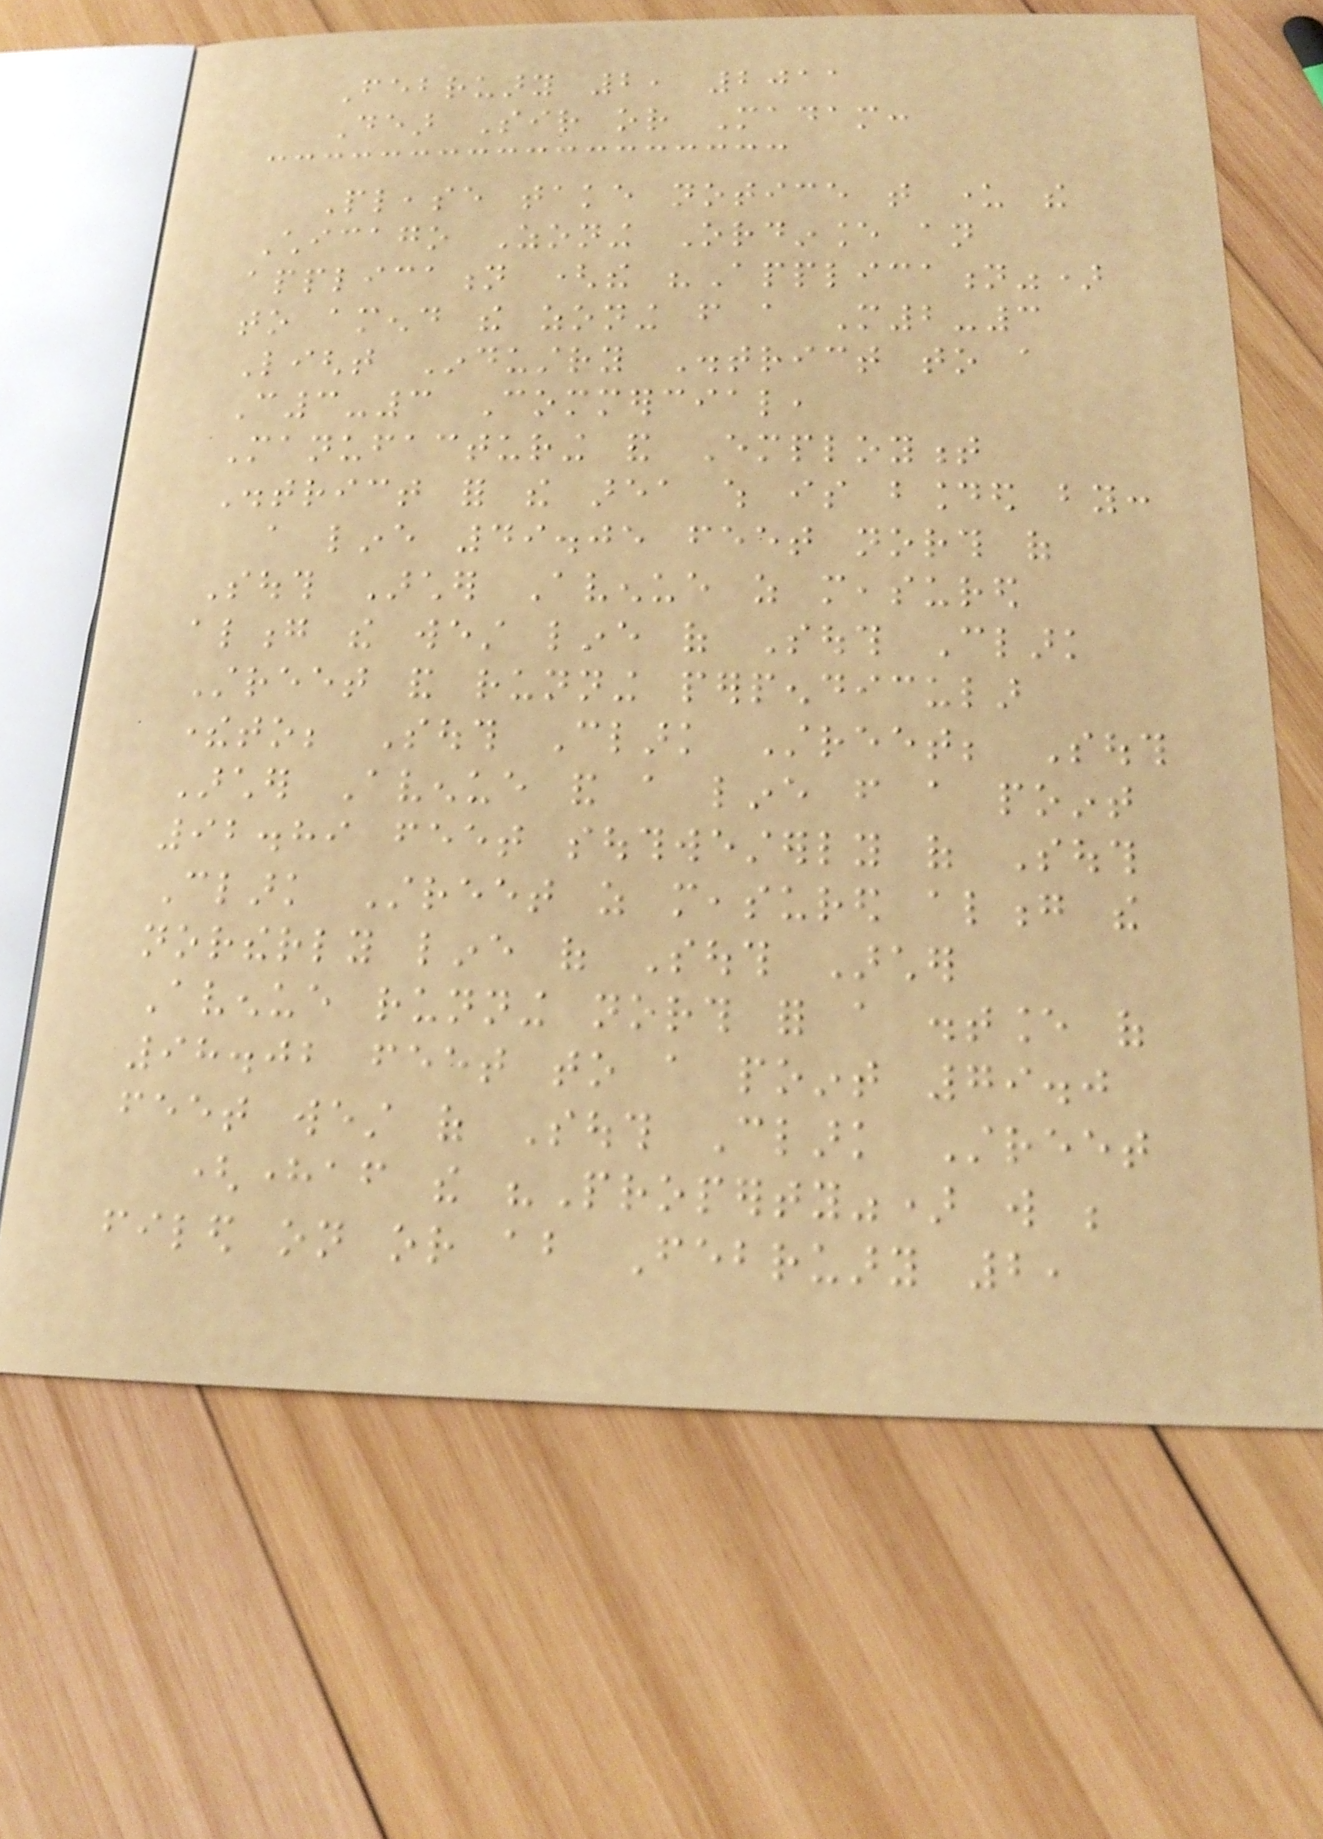February 2, 2011
Dear Sir or Madam:
Please take notice that under the
Chicago Zoning Ordinance an
application (the "Application")
to amend the zoning from a M2-3
Light Industry District to a
C3-3 Commercial,
Manufacturing and Employment
District for the area which is bounded by:
a line 49.05 feet north of
South Archer Avenue as measured
along the west line of South Clark
Street and running perpendicular
thereto; South Clark Street; South
Archer Avenue and a line from a point
92.89 feet southwesterly of South
Clark Street as measured along the
northerly line of South Archer
Avenue running north for a distance of
98.02 feet to a point 79.0
feet west of South Clark Street
(hereafter the "Property") will be
filed on or about February 2,
